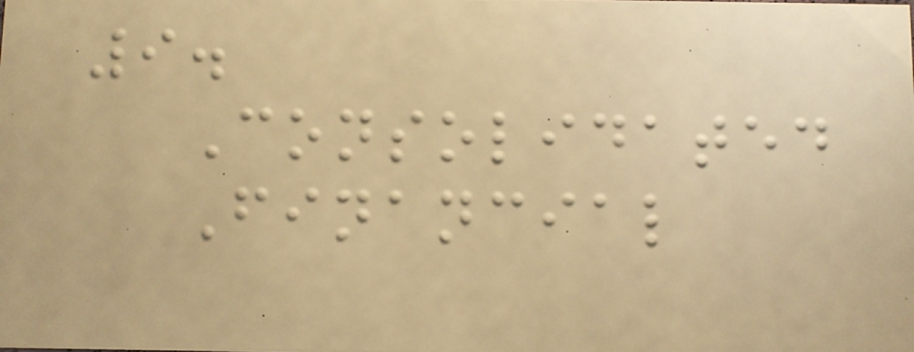9.
Consolidated
Financial
